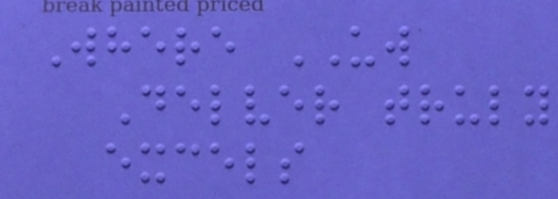Where UW
Delver truly
excels
